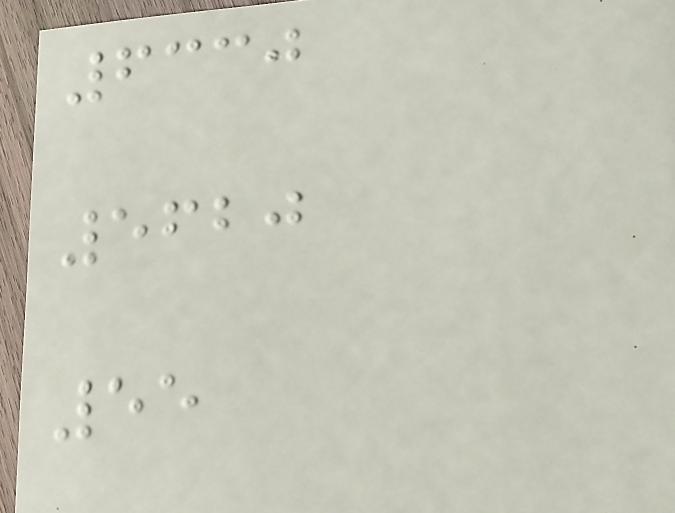6330
5620
55
